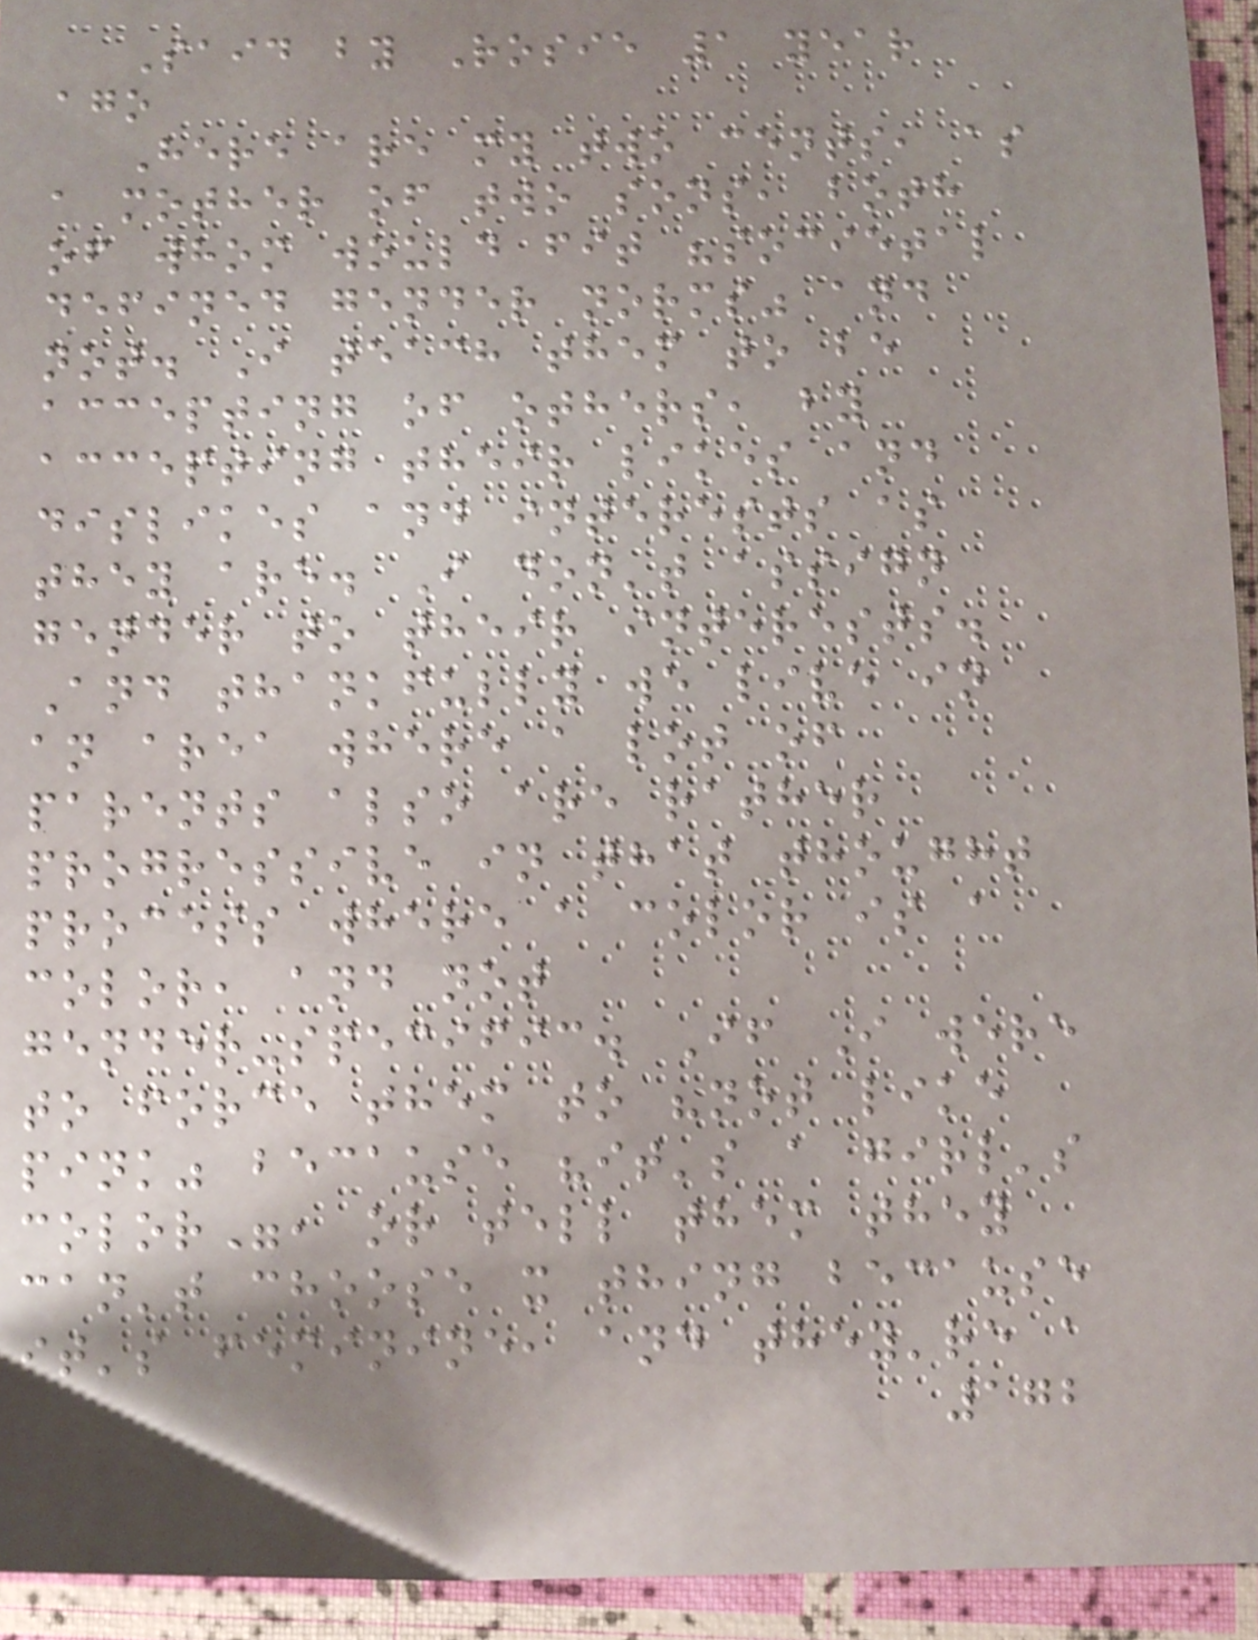Said by Rosie 1 year
ago
Here are my two cents, as
a mother of two sons, both
of whom would fit "societal
defined gender norms" and
not. I teach them to be
accepting of others, by
accepting their likes and
dislikes and interests as
they are. I don't assign
gender to their interests.
And thankfully we live in
an area where a lot of
parents also are rather
progressive in that thought
process where a color is a
color, and not
gender-specific. If I were
to force them to "not like
pink" because "it's a girl's
color", or tell them they
can't choose x thing because
it's feminine, and they're a
172
